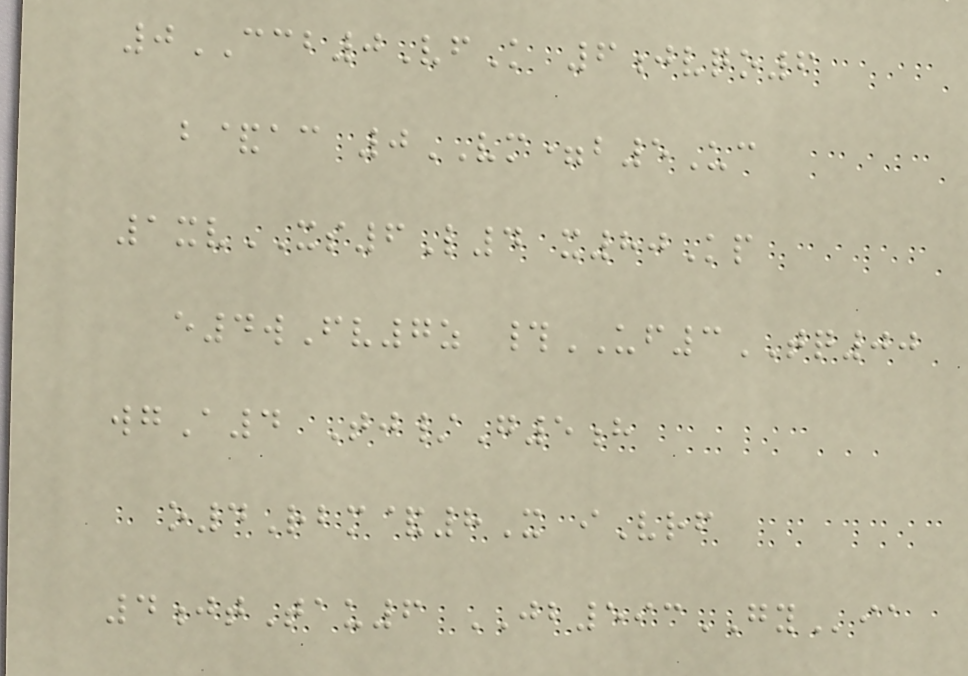0CCB0VfK 6jvqo6
b&ac 0VM=b5Uc
1xvXS6L4 x80Kp
e4wFv7z #UF3TQ00
wgA4 Tj/G5h
o4Rbm&8X iVrf
4jtTau6 JB593GYia
